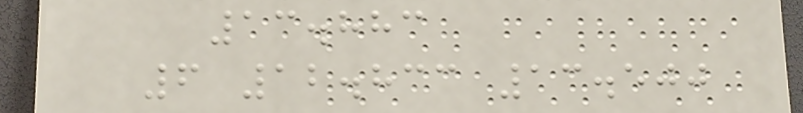13.883
6 12.833 13.500
